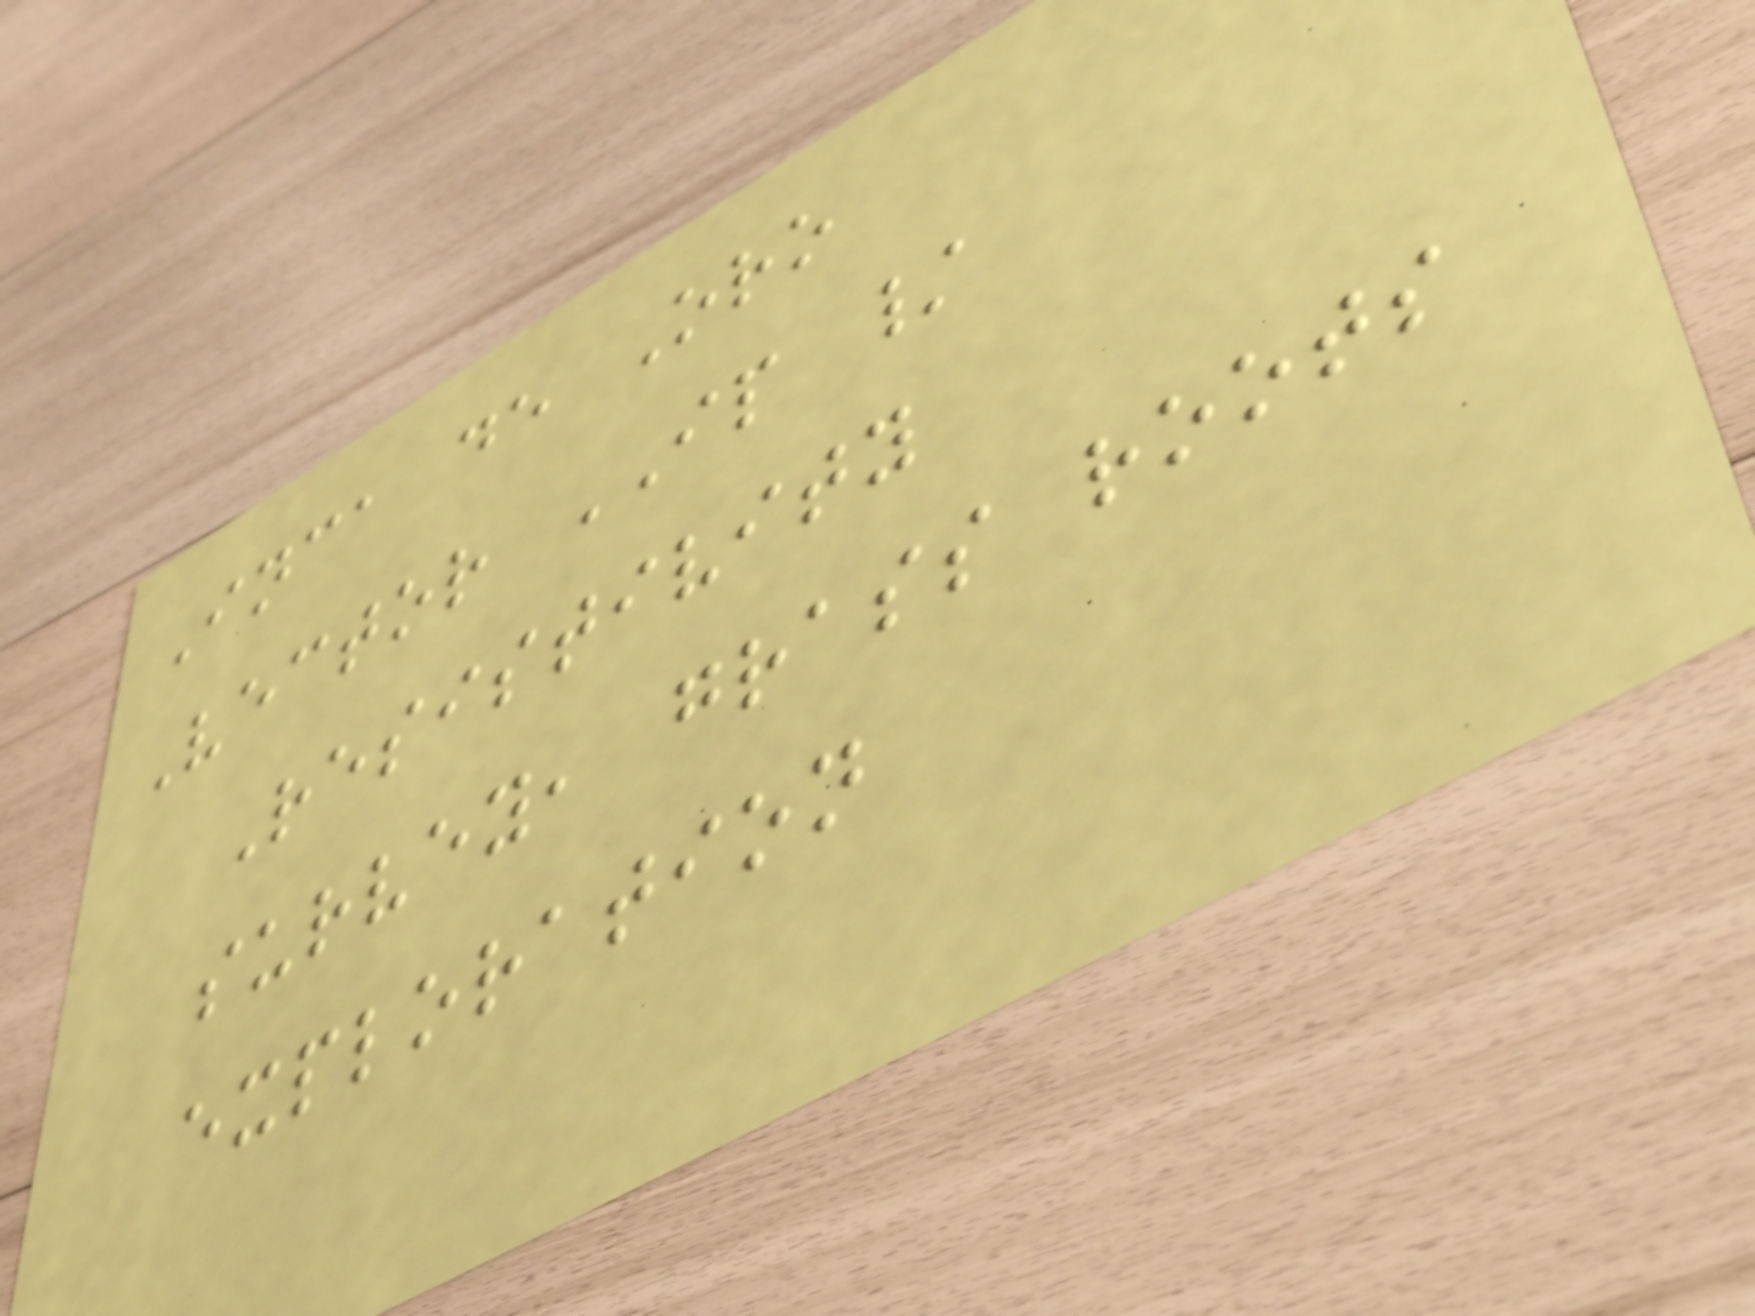Inca de Oro
Vector IP /
Resistivity
survey, grass roots
exploration
